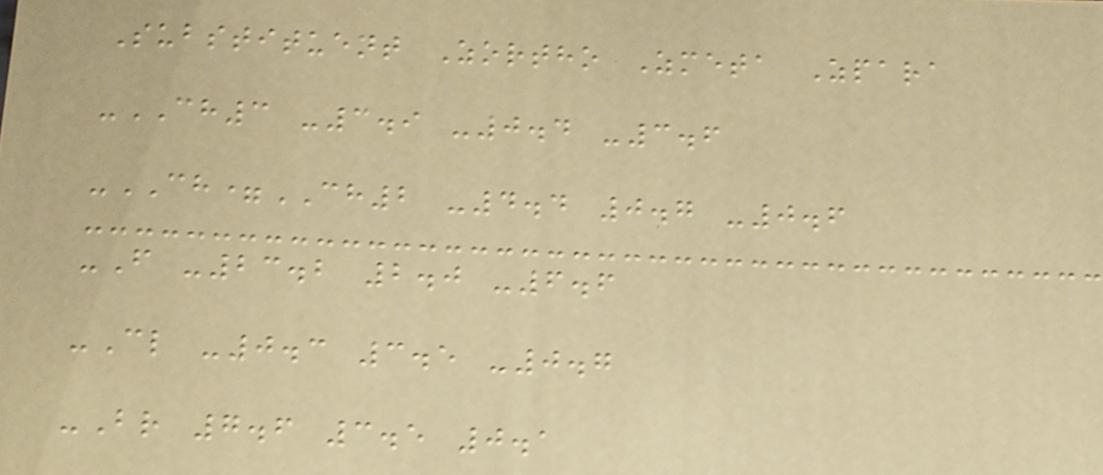Substituent Zortho Zmeta Zpara
-CH3 -3.9 -0.4 -3.6
-CH=CH2 -4.4 0.7 -0.6
-F -23.2 2.0 -6.6
-Cl -0.3 3.5 -0.7
-Br 7.6 3.5 0.1
